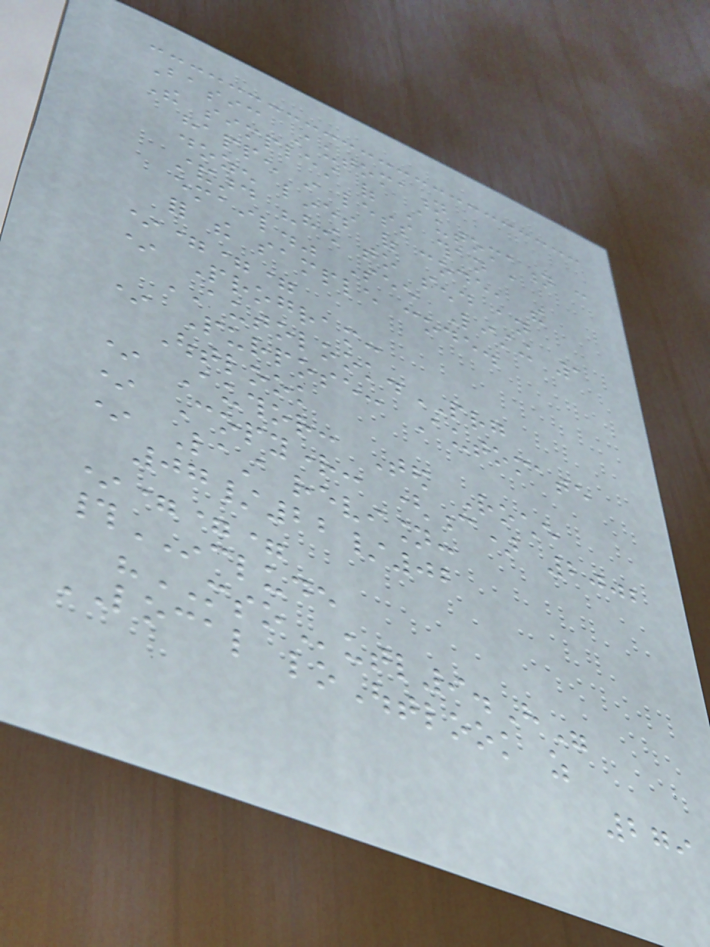Basic Automation
The simplest of Automation can
happen in less than a
dozen lines of code, the
standard "how to send an
email." See Listing 1
for the sample code.
*===
* Program:
AUTOLOOK.PRG
* Purpose: Automate
Outlook
* Author: Ted Roche
* Copyright: (c) 2002
* Last revision:
07/22/02
*===
#INCLUDE
"MSOutl9.H"
LOCAL loOutlook as
279
